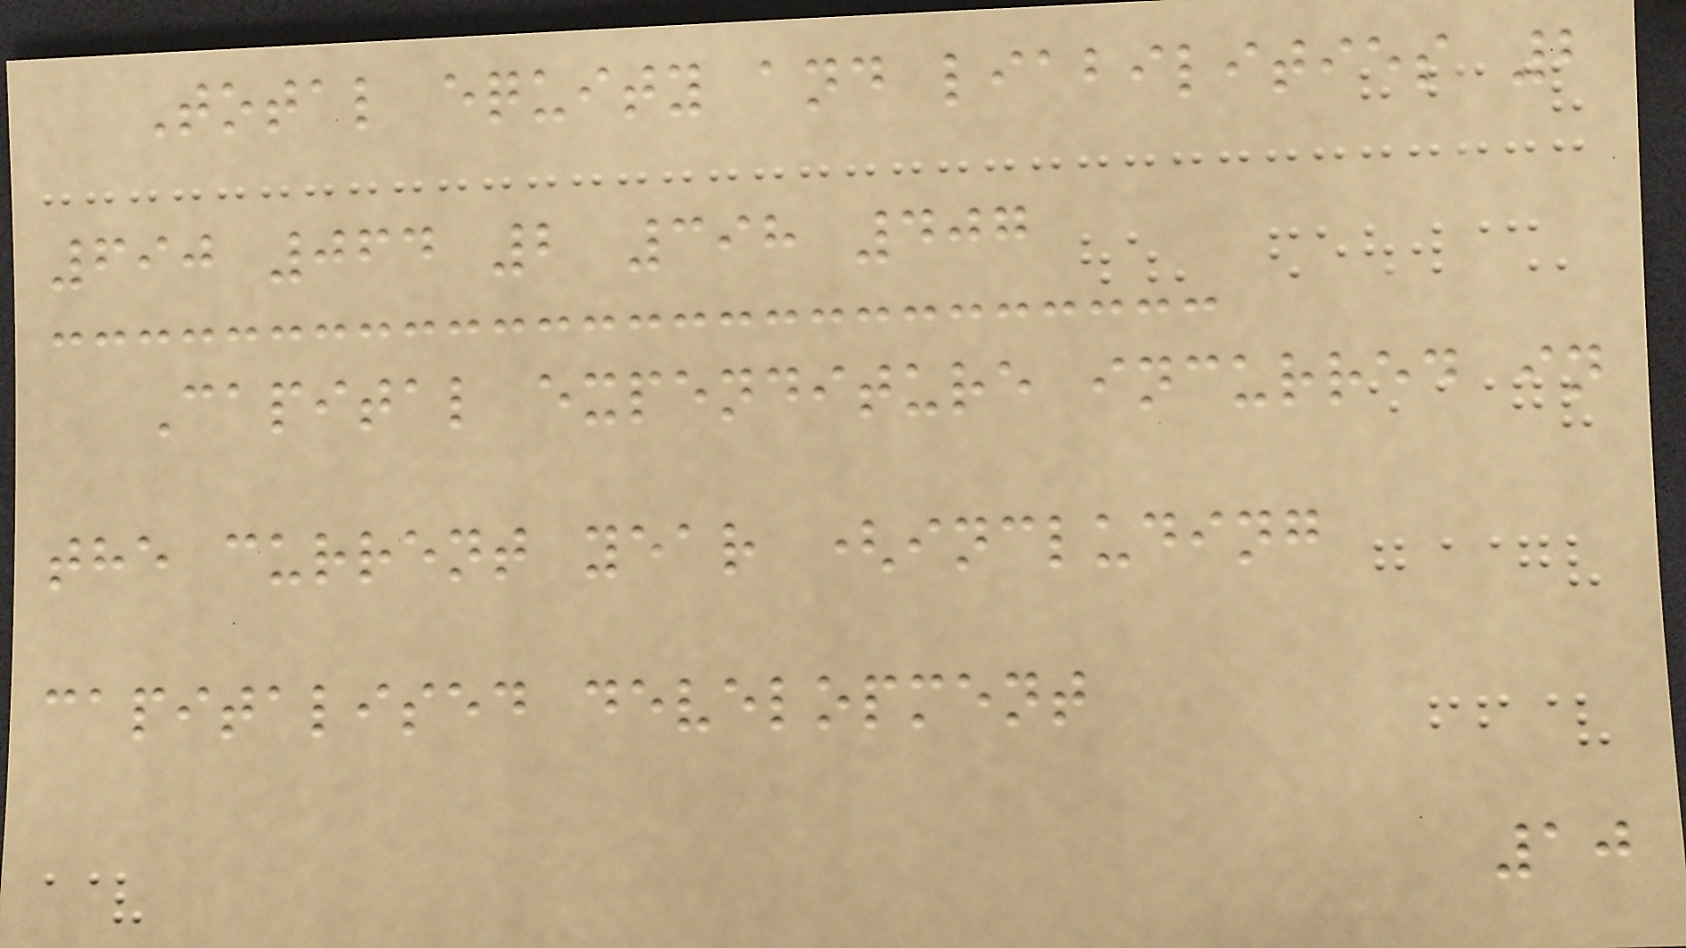Total equity and liabilities 2
690 064 2 398 407
Capital expenditure incurred in
the current year (including
capitalised development
10
